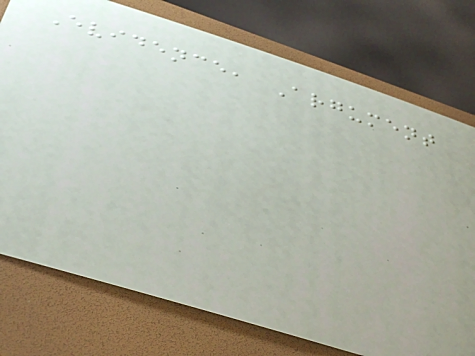Evidence, Argument
